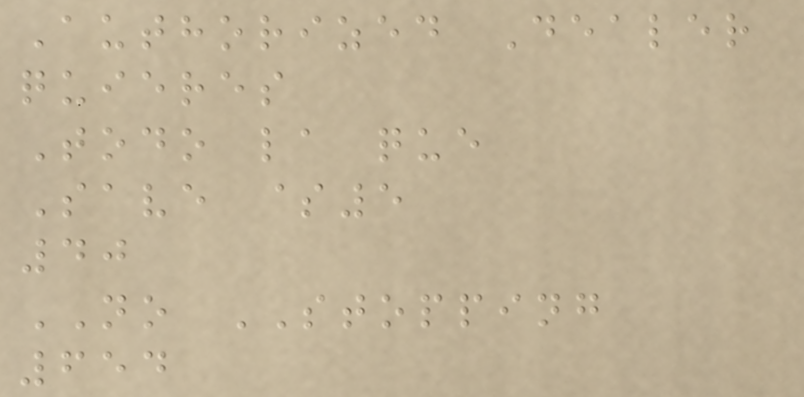Authorized Dealer
quieres
Todo la que
Save $5
40
NO STOPPING
654
